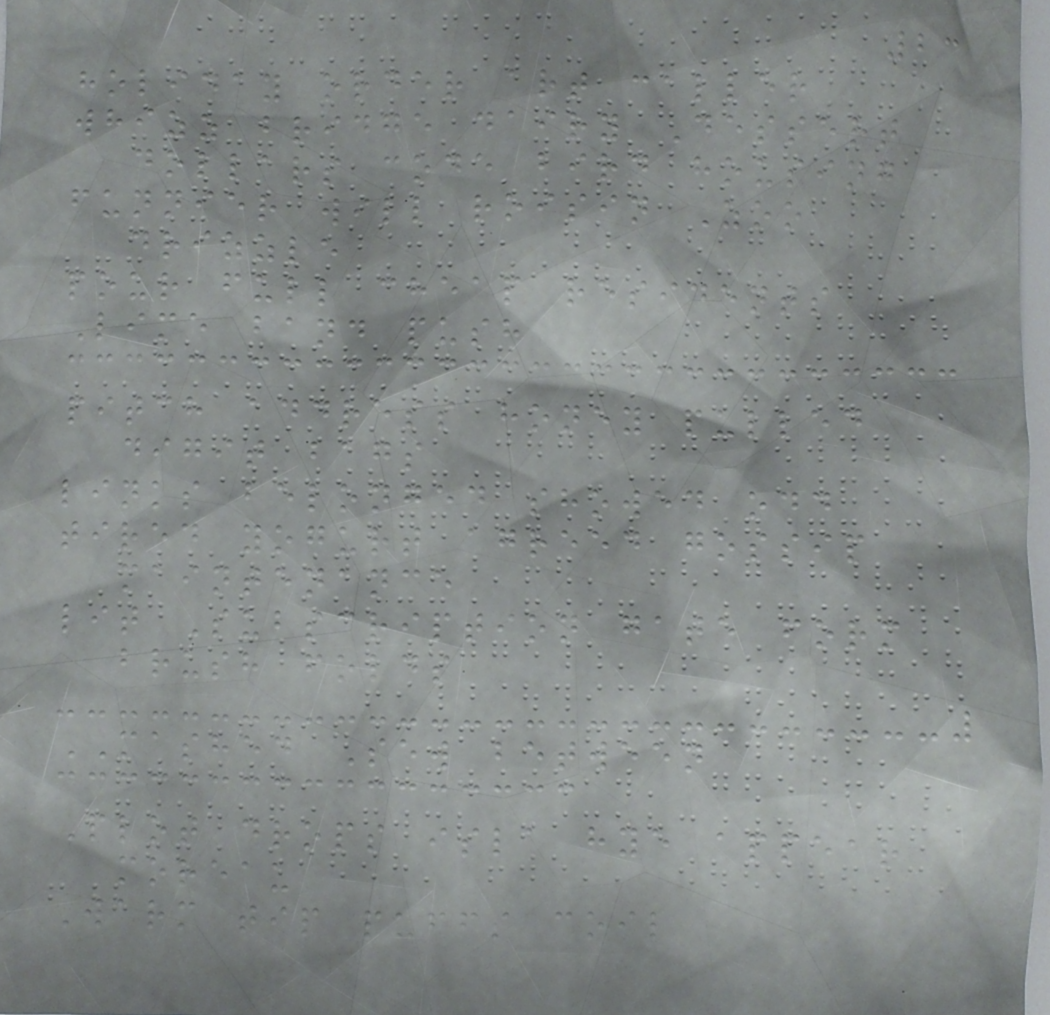23
holiday order art caller
whizz bridge dairy Dessert
dollars code bird housing
funnier will roisin Zoo
drizzle
pour full cheap residents
Lime band push
pitch address honey pulled
digit bags
links belonged showed odd
tired yogurt agreed gossip
maintenance
lit Subscription gate form
brush folds
MASHED Sew between
Plot drops isla hye appear
moreau
Warm tip puffs coil
